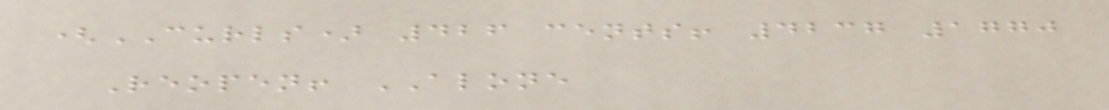(CURLS) 426 cents! 4237 1770
Reopen! ALONE
